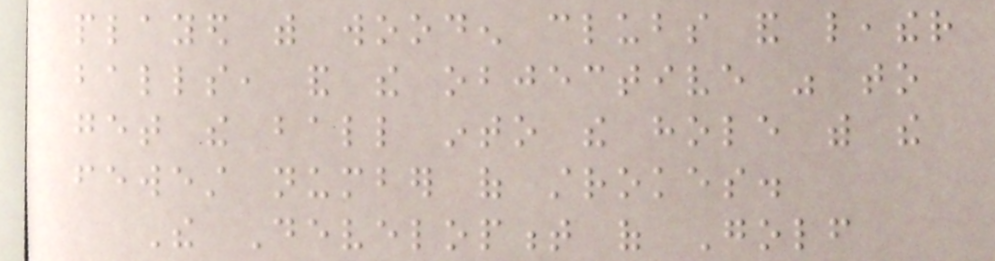played with wooden clubs and leather
balls, and the objective was to
get the ball into the hole with the
fewest number of strokes.
The Development of Golf
